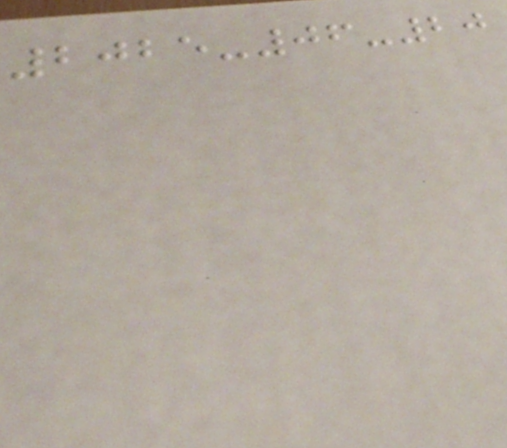2025-06-20
